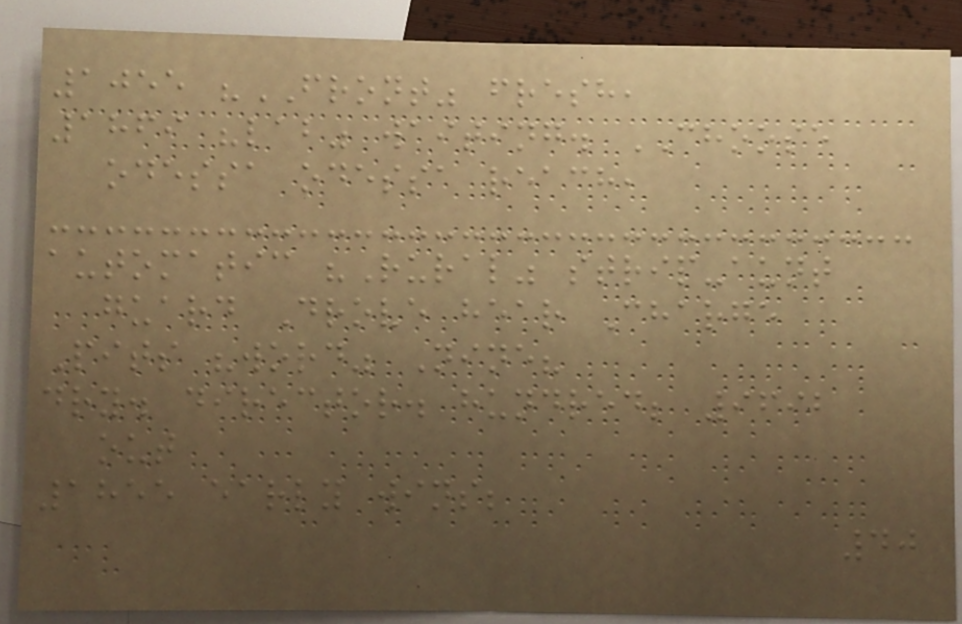1055 "FRONT" fresh,
1869 "lab" waiting. CHOOSE
odessa odessa reach,
automatic "Rural" strip-aunt
guard Drove hear Charge
Pits "word" Nine?
dry. director. hundred; 9692
out
1855 early wins;
40
